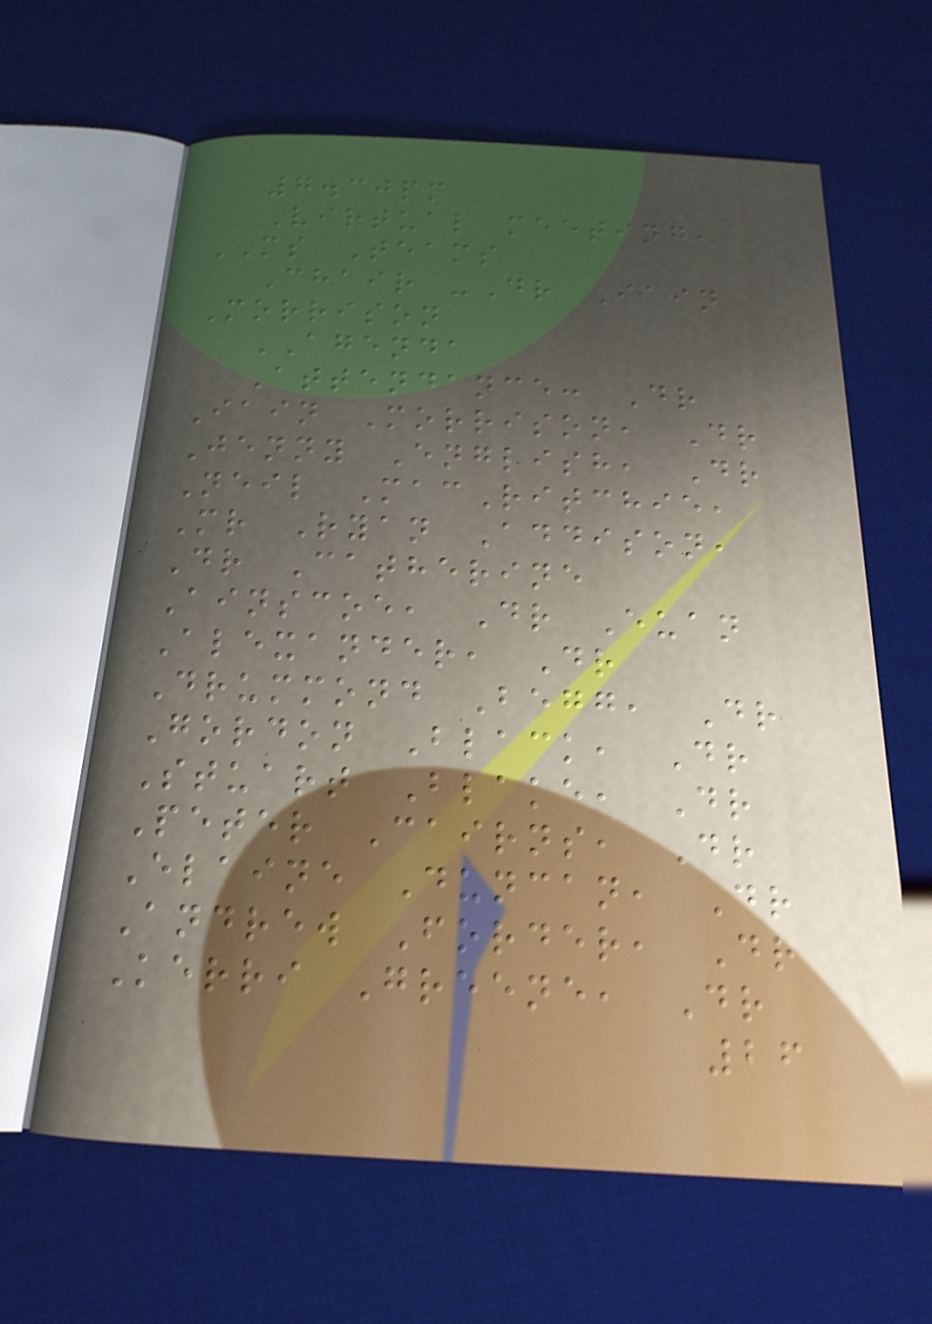7.30pm
Virtual meeting,
MS Teams
Chair -Dr Iain
Morrison
AGENDA
Attendance: Dr
Iain Morrison, Dr
Jenny English, Dr
Neil MacRitchie,
Mr Ryan Addison,
Dr Catherine
Ainscoe, Dr Euan
Alexander, Dr
Drummond Begg, Dr
Gordon Black, Dr
Stuart Blake, Dr
Peter Cairns, Dr
Elaine Duncan, Dr
Andrew Forder, Dr
Kerri Greene, Dr
26
